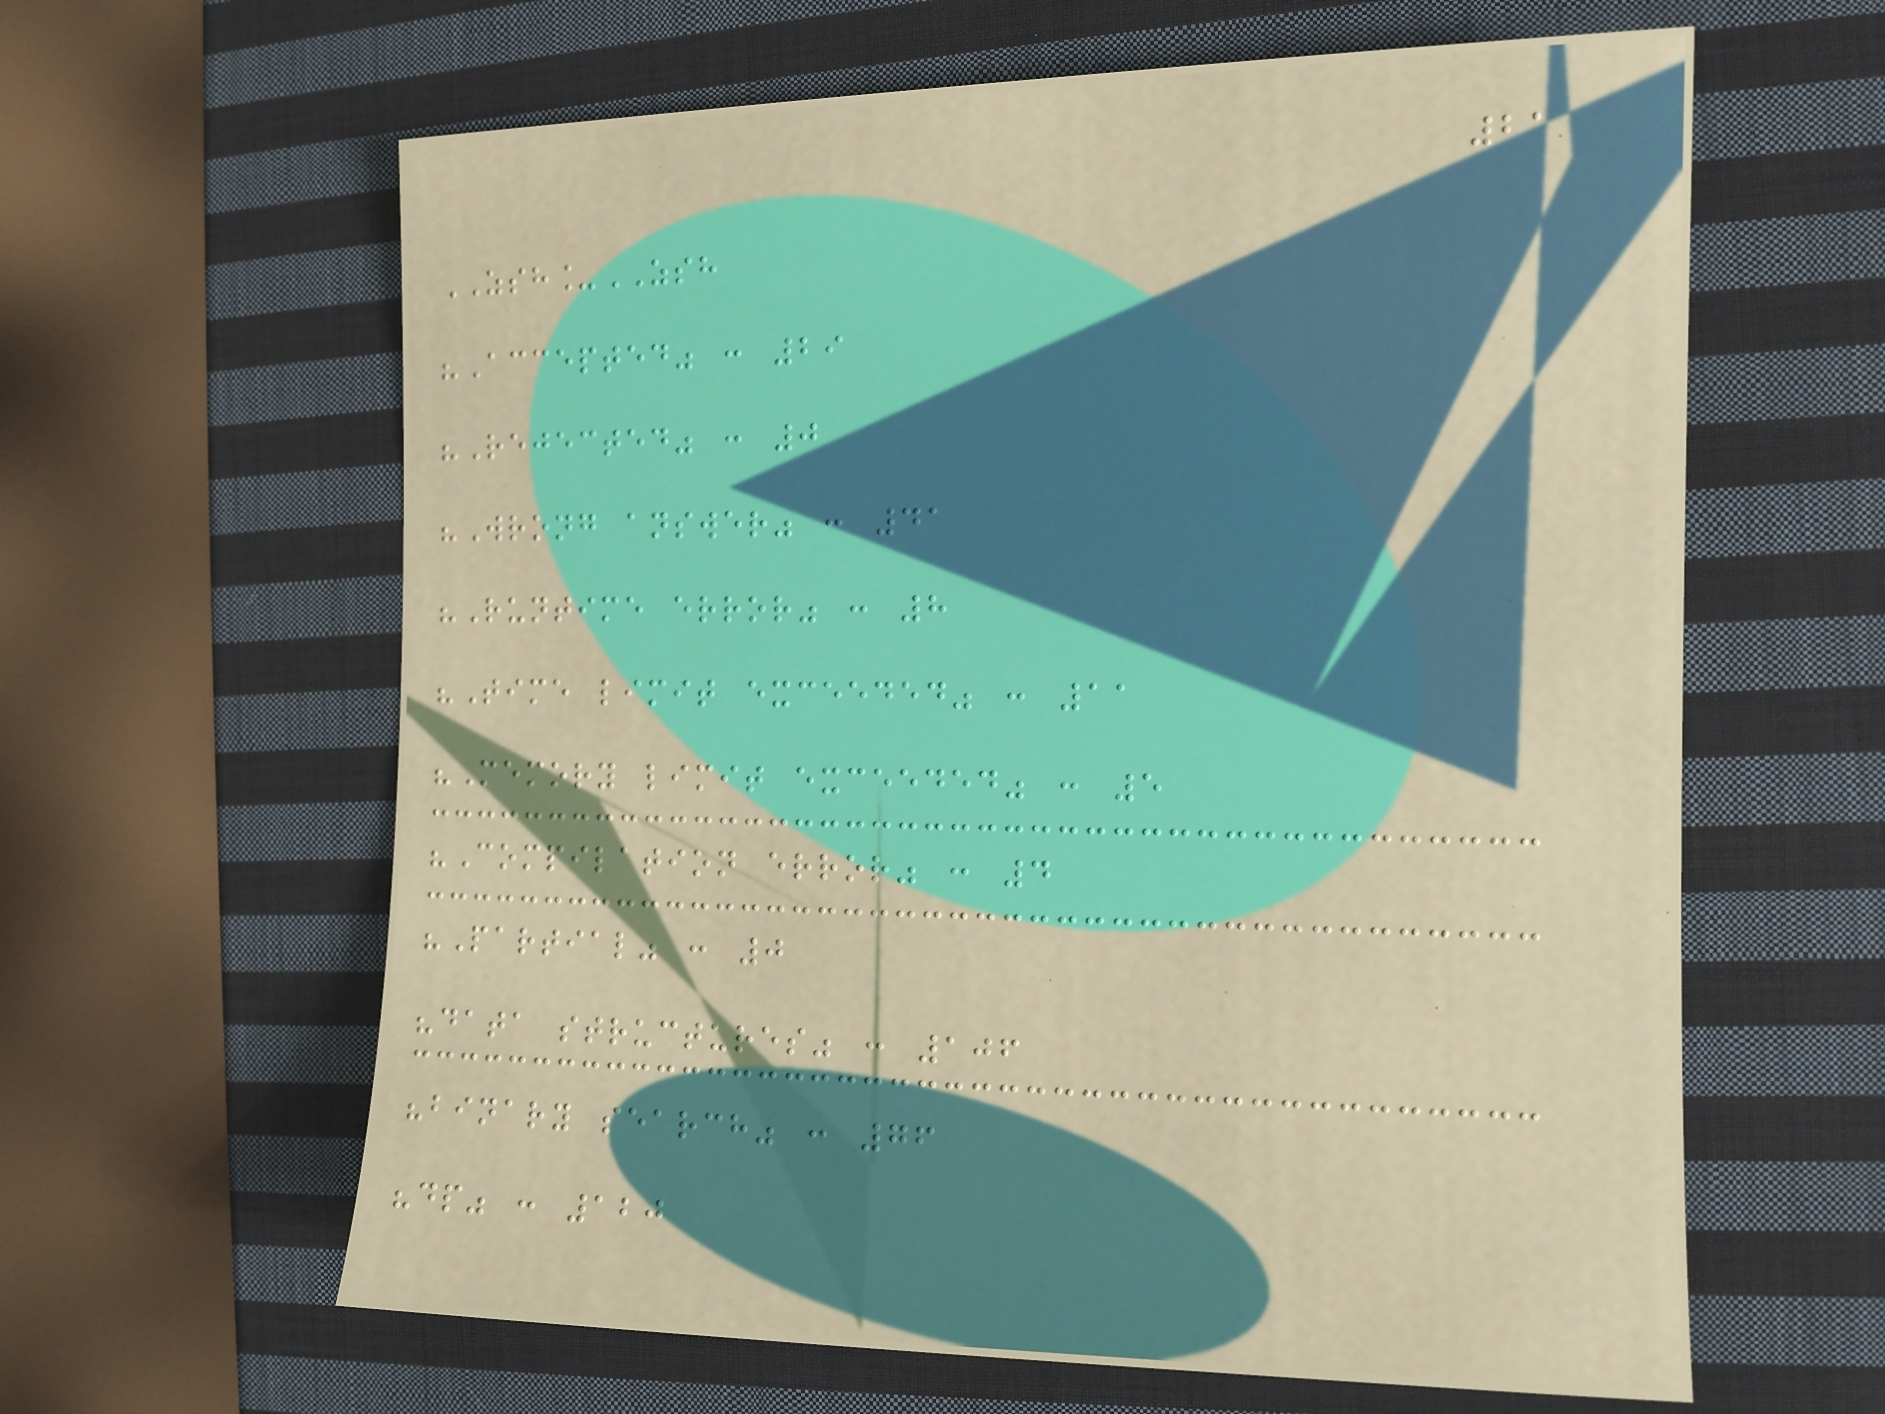21
ZSH_ZSH
"Accepted" : 29
"Rejected" : 0
"Wrong answer" : 41
"Runtime error" : 8
"Time limit exceeded" : 11
"Memory limit exceeded" : 5
"Compilation error" : 4
"Partial" : 0
"data structures" : 106
"binary search" : 76
"dp" : 120
